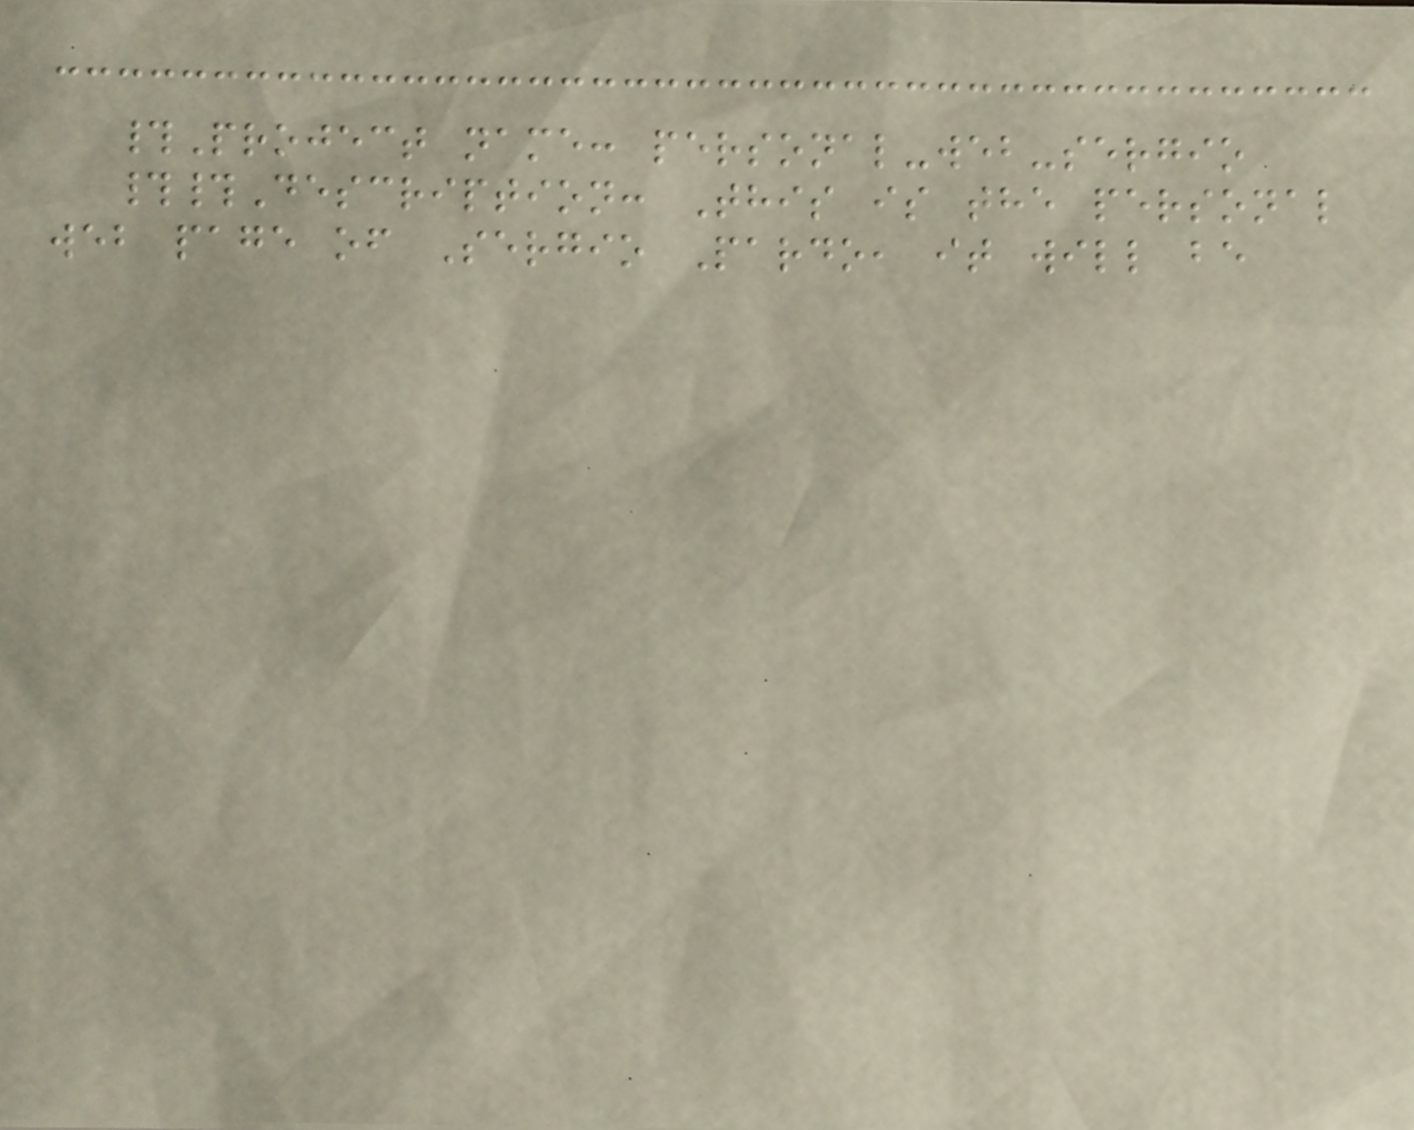#Project name: personal-web-sergio
##Description: This is the personal
web page of Sergio Pardo, it will be
